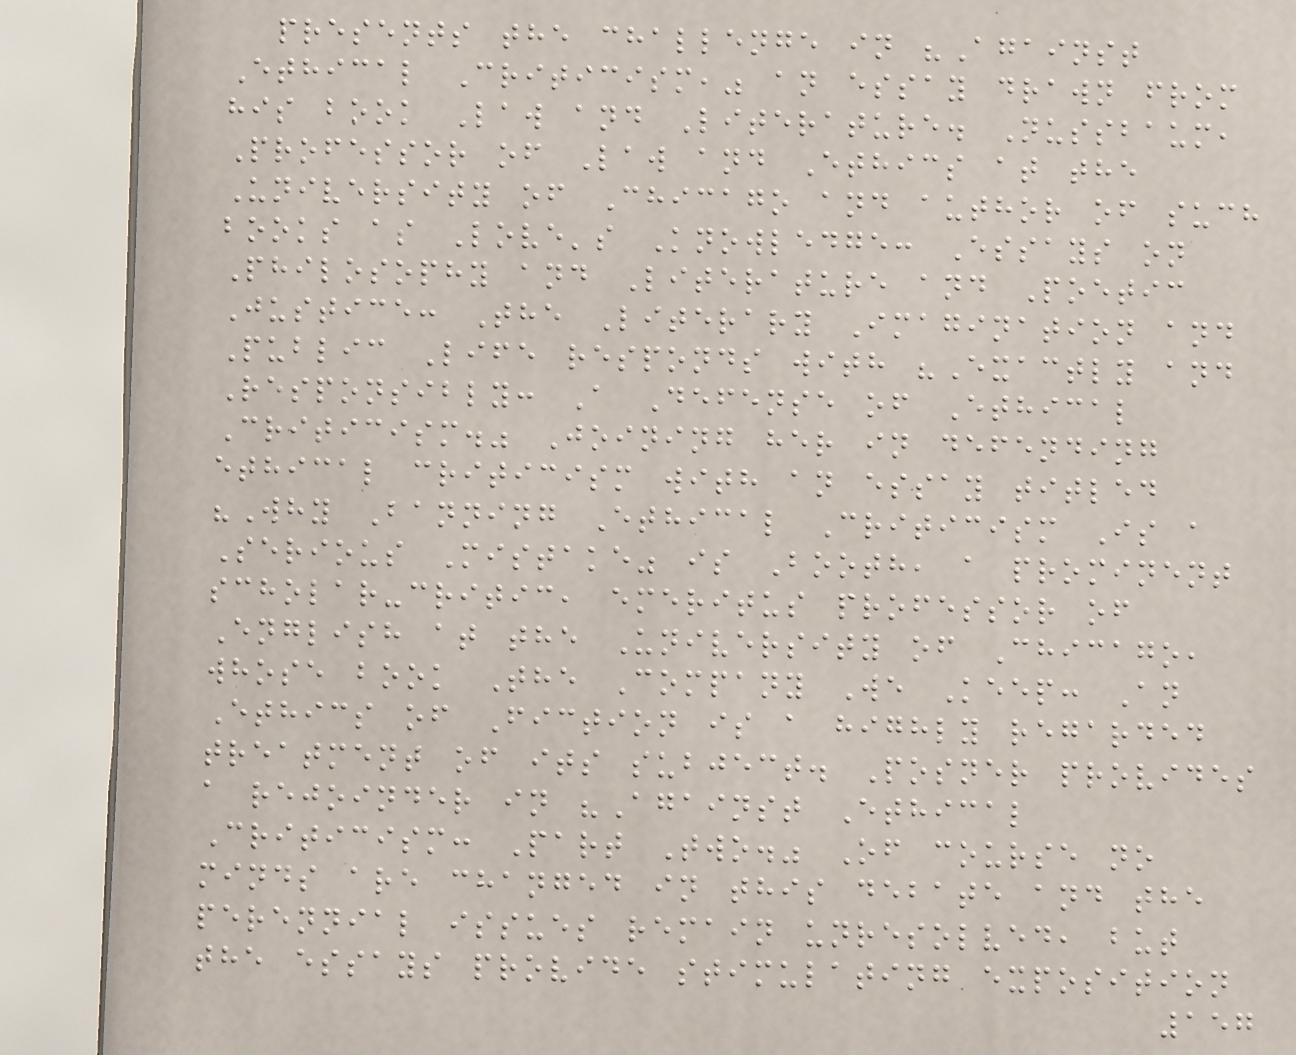presents the challenge in "Against
Ethical Criticism," an essay drawn from
his book Law and Literature. Nussbaum,
Professor of Law and Ethics at the
University of Chicago and author of such
books as Love's Knowledge: Essays on
Philosophy and Literature and Poetic
Justice: The Literary Imagination and
Public Life responds with "Exactly and
Responsibly: A Defense of Ethical
Criticism." Joining her in defending
ethical criticism with an essay titled
"Why Banning Ethical Criticism Is a
Serious Mistake" is Booth, a prominent
scholar-critic, emeritus professor of
English at the University of Chicago,
whose book The Company We Keep: An
Ethics of Fiction is a highly regarded
treatment of its subject. Posner provides
a rejoinder in "Against Ethical
Criticism: Part Two." Of course no
minds are changed in this debate and the
perennial issues remain unresolved, but
the essays provide stimulating exposition
157
